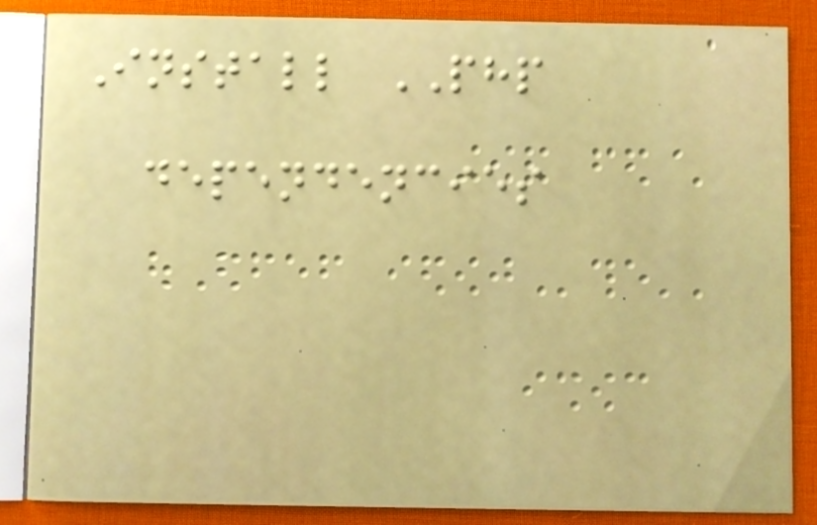Install PHP
dependencies
